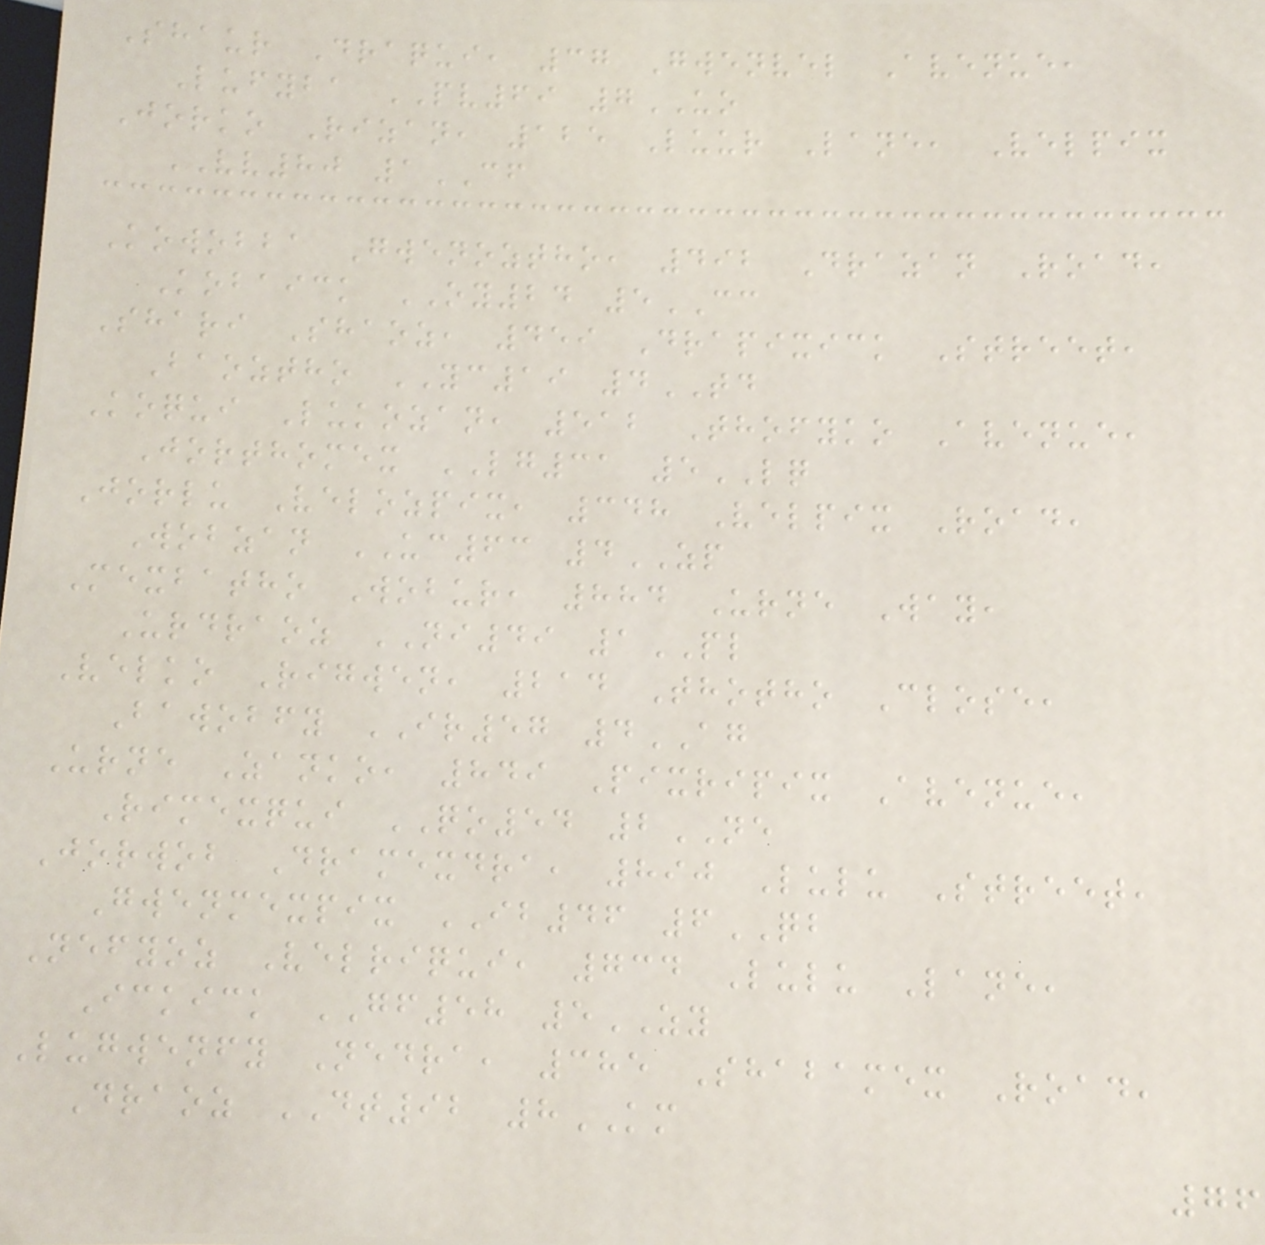Shaur Draqui, 37 Gwenvel Avenue,
Lufyba PV69 7UO
Jorko Rizan, 125 Luur Lane, Velpix
VV80 1CF
Kowobba Gwenoztho, 492 Drazan Road,
Kobaick OY24 5CC
Shari Shaoz, 459 Drapixick Street,
Baoztho YC19 4TD
Koqui Lukozan, 512 Thofyko Avenue,
Jorthomex LG31 5LQ
Jorlu Velozpix, 348 Velpix Road,
Wobzan UC63 4ZP
Mexbatho Wobur, 884 Urne Way,
Urdraoz NI49 1PL
Velko Rigwen, 214 Thotho Close,
Bawobfy IR57 4AG
Urne Zanko, 849 Pixripix Avenue,
Rimexqui QO54 2NE
Jorwob Dramexdra, 890 Lulu Street,
Gwenmexpix IB46 6QB
Nefyoz Velriqui, 734 Lulu Lane,
Ickick GF58 5ZY
Lugwenfy Nedra, 385 Shabamex Road,
Draoz DT92 8KM
76
